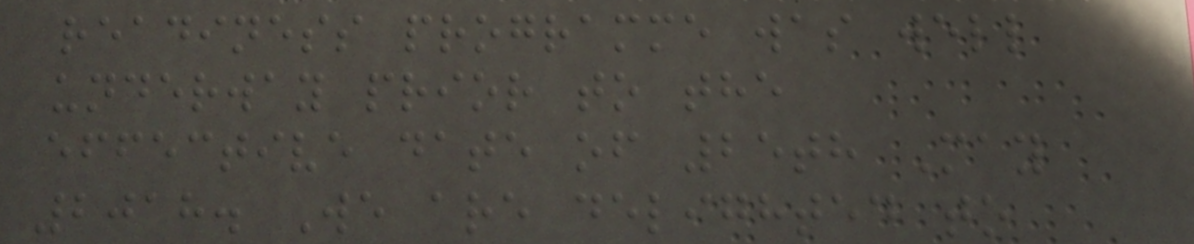readiness programme was well
underway prior to the
effective date of 25th May
2018. We are delighted to
